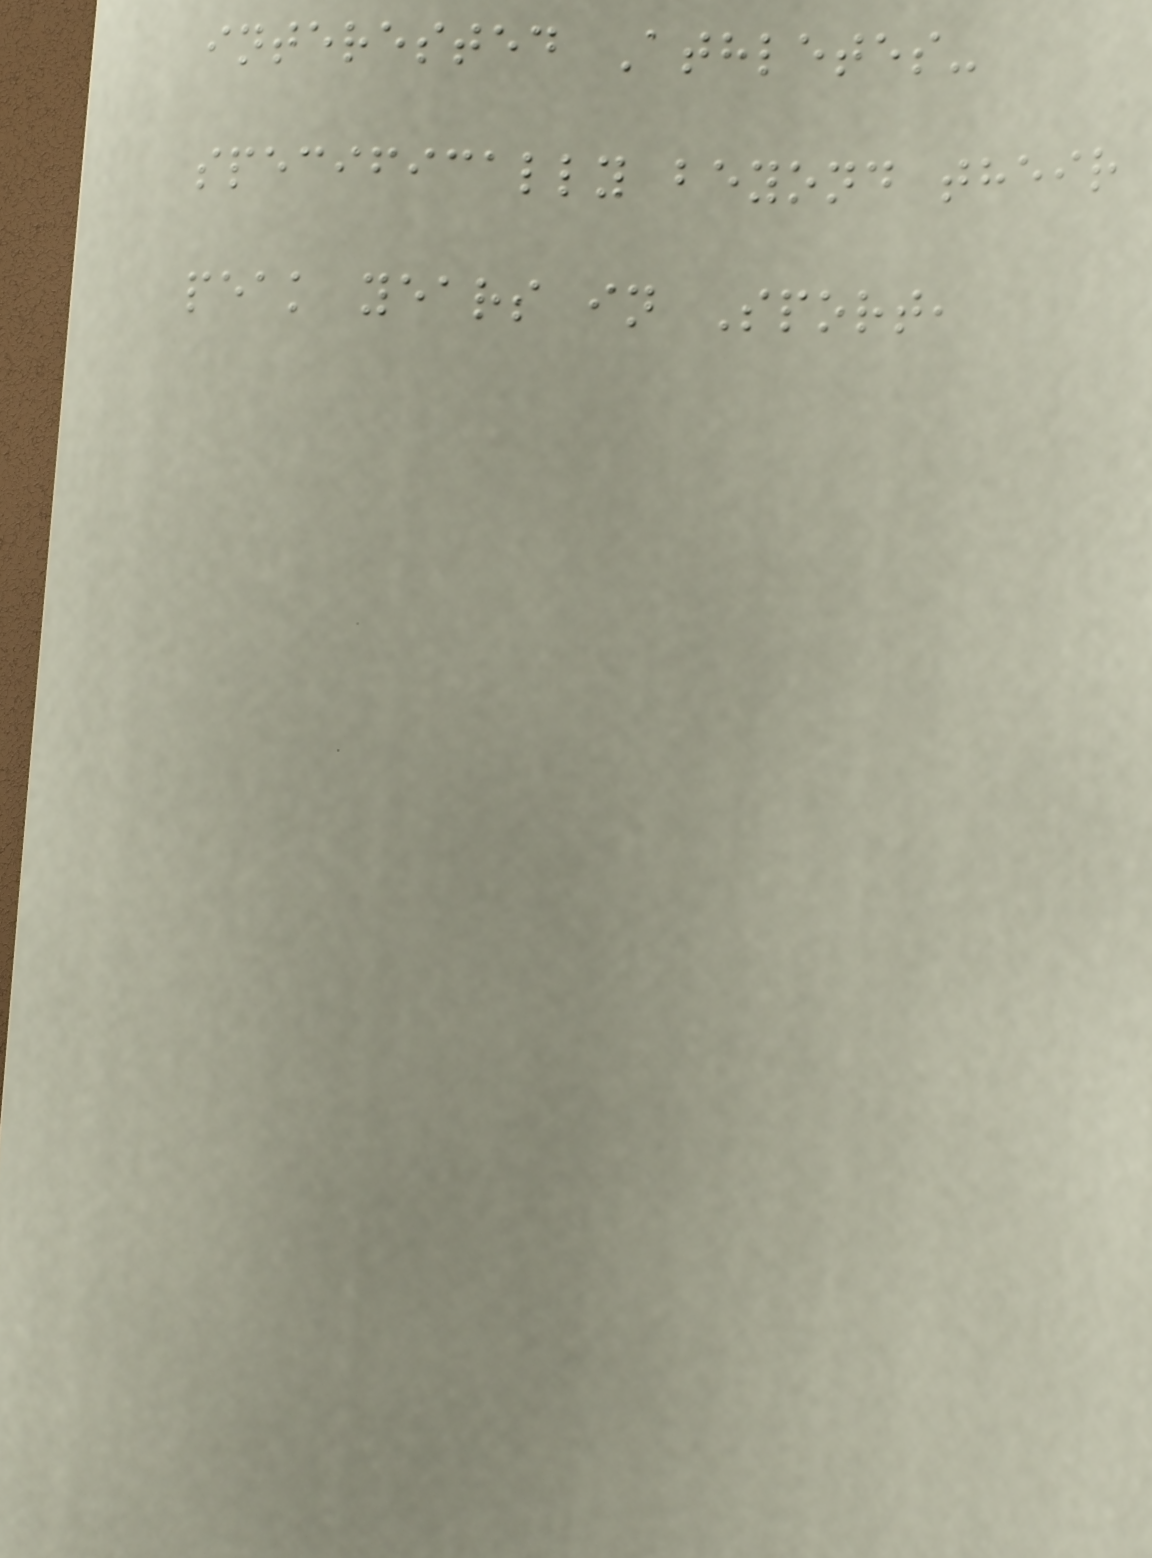interested Athletes-
specifically beyond their
peak years in Sport,
